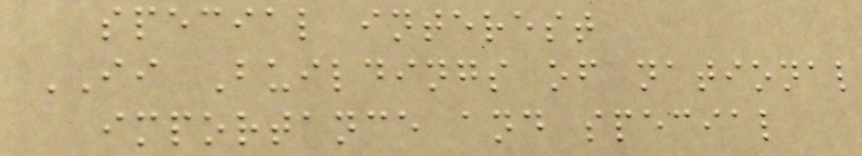special interest
II Buildings of national
importance and special
